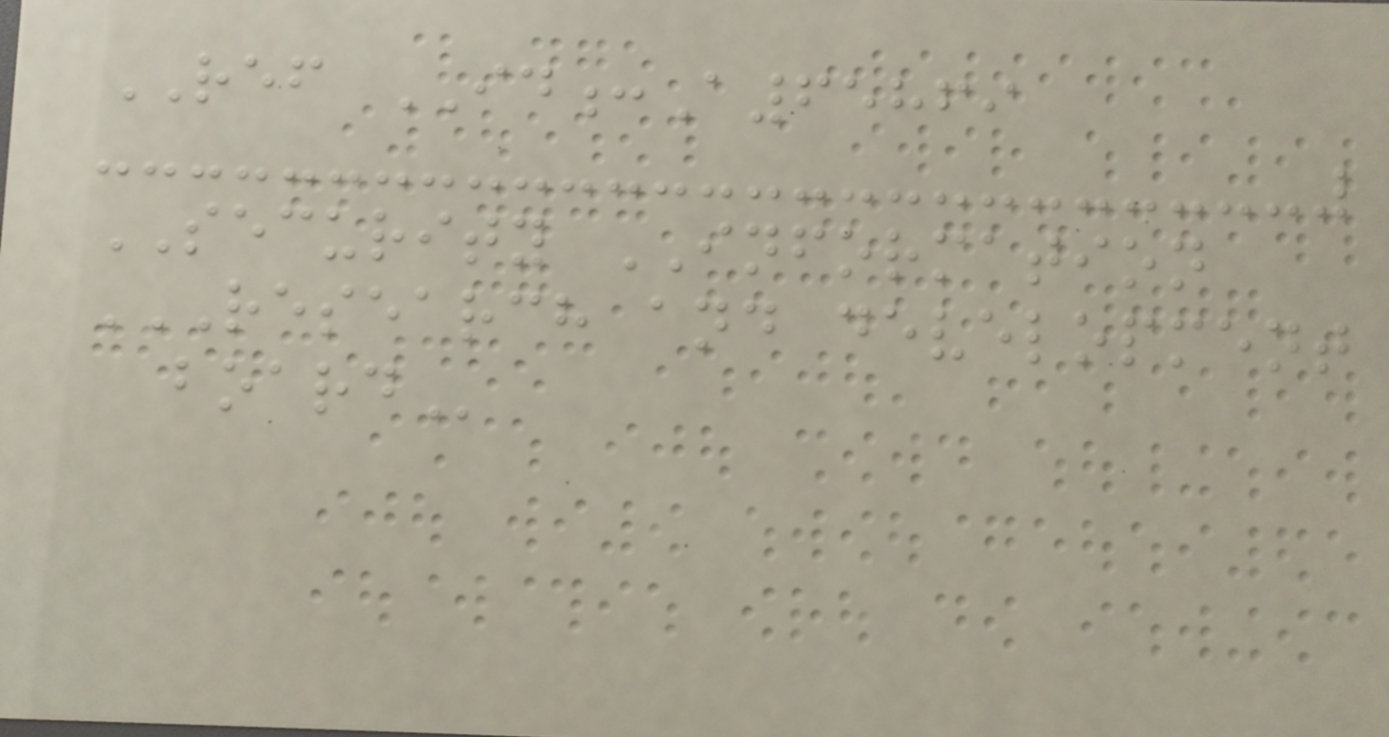REF ID:A65869
SECURITY INFORMATION
RESEARCH AND DEVELOPMENT
BOARD
